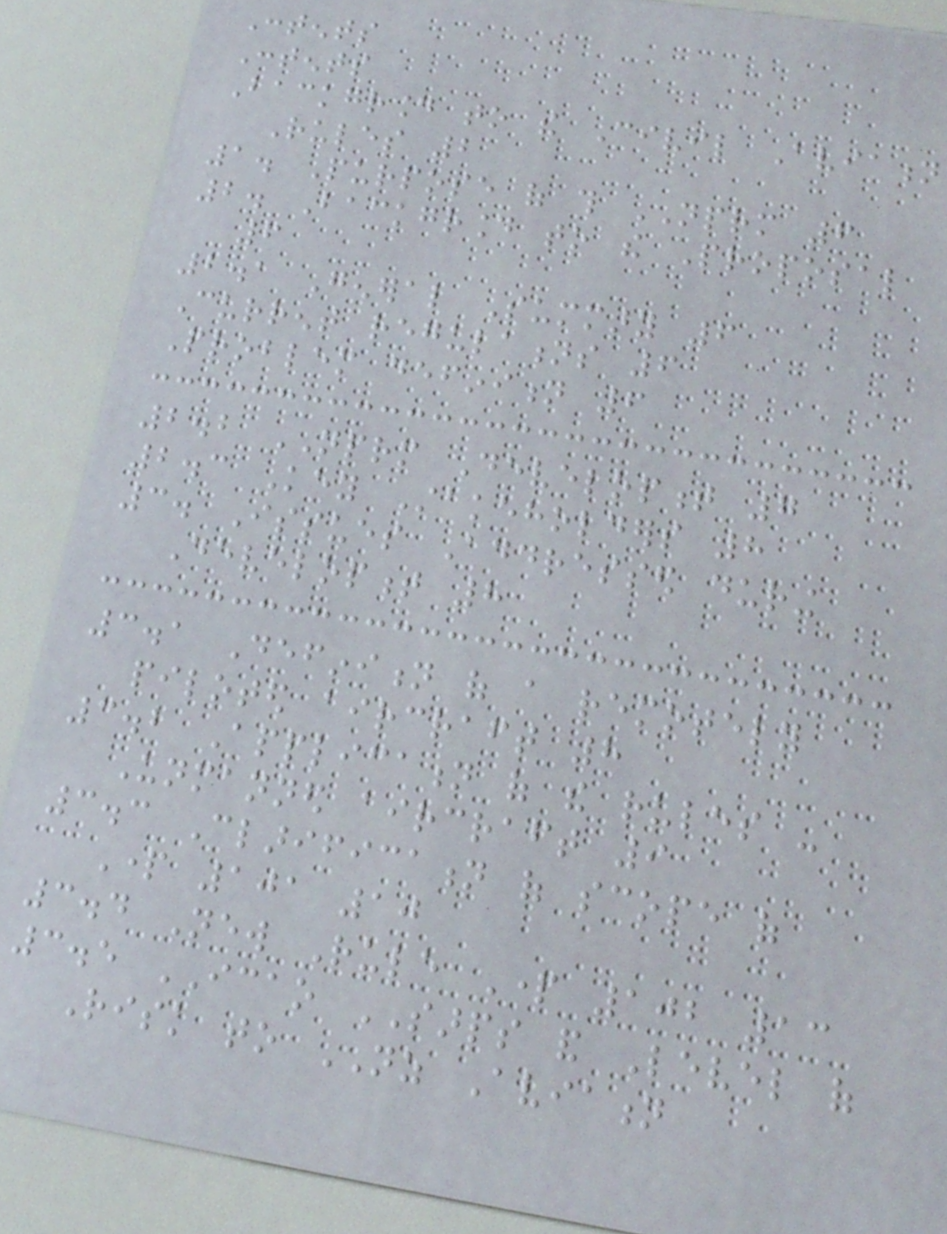Contents
Contents
Background to the Civil Aviation
Rules 2
1. Purpose of this NPRM 6
2. Background to the Proposal
6
2.1 General Summary 6
Current regulations 6
Problem definition 6
2.2 NPRM Development 7
2.3 Key Stakeholders 8
3. Issues Addressed during
Development 8
3.1 Definition of a remotely
piloted aircraft 8
3.2 Application of the rules -
Unmanned aircraft 9
3.3 Clarification of scope of
Part 101 10
3.4 New Rule Part 102 13
3.5 ICAO SARPS and Level of
Risk to NZ Aviation
